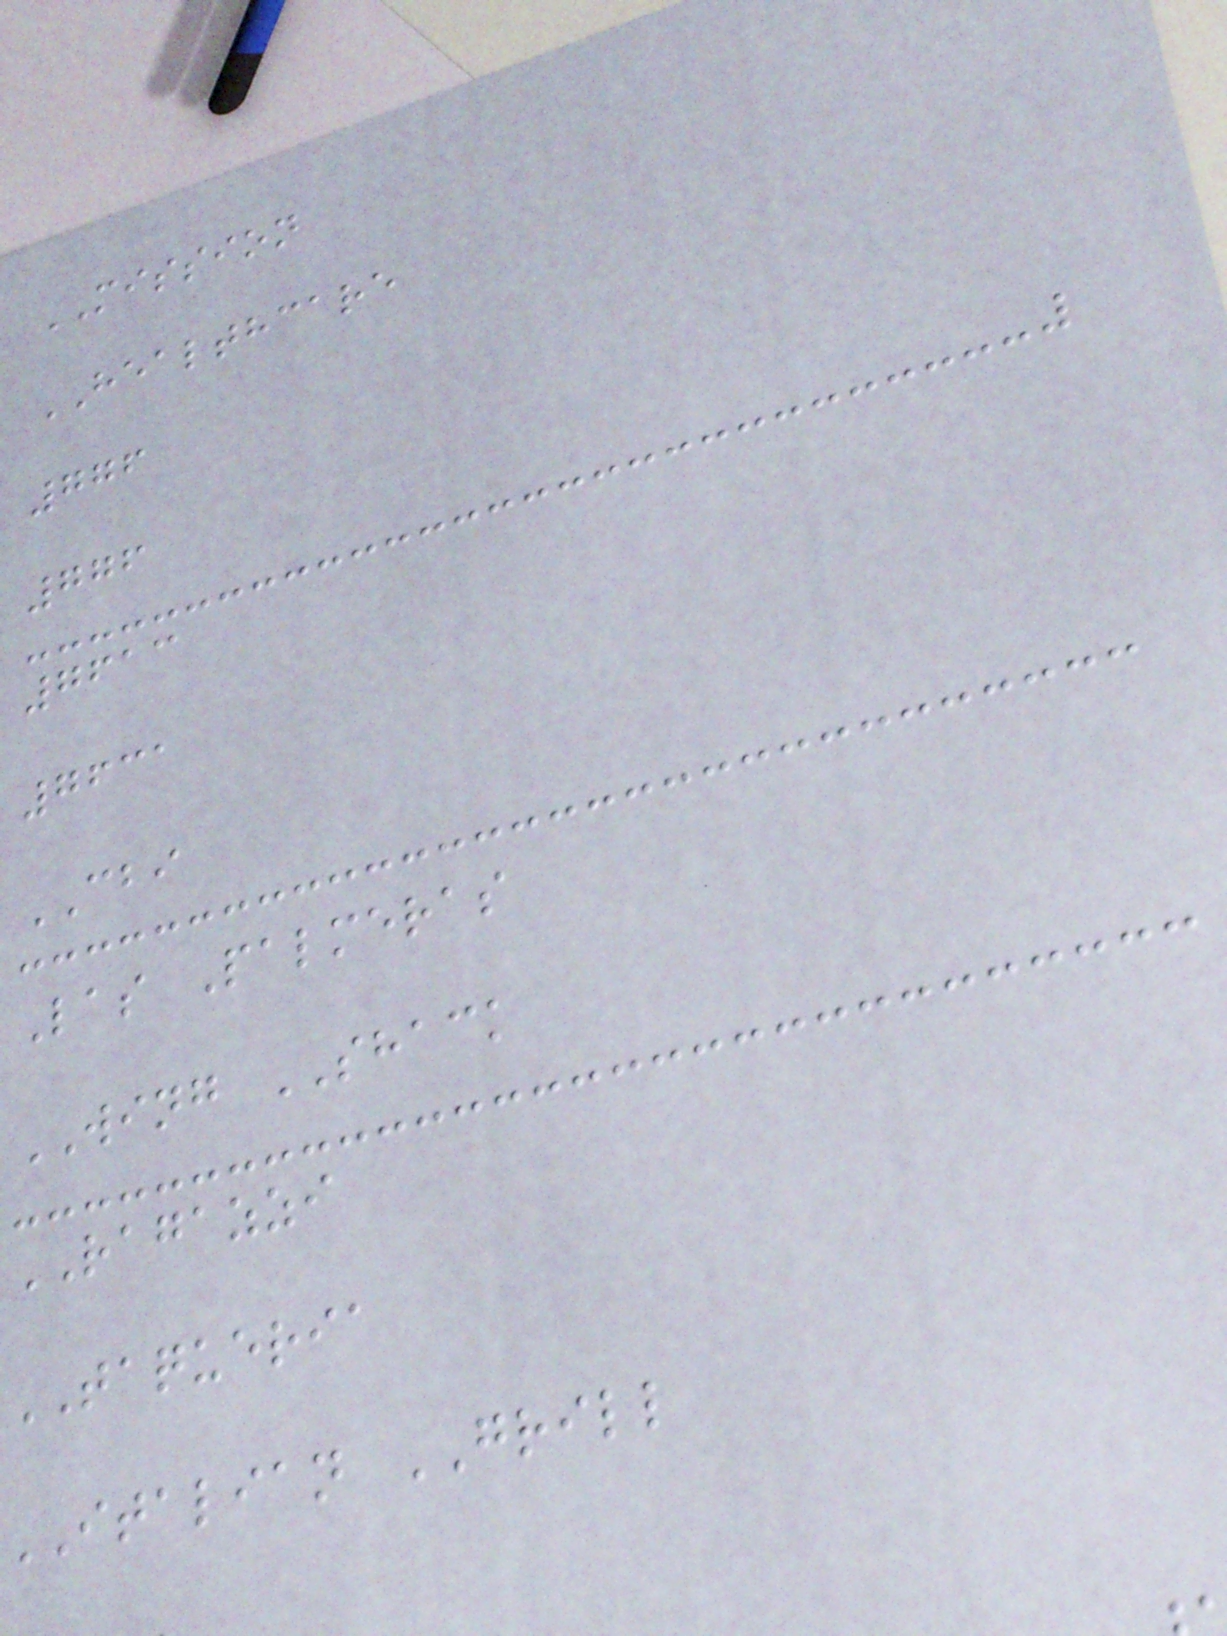MISSION
HEALTHCARE
776
776
7613
7631
CBI
Las Palmeras
WING SHACK
RAGAZZI
TAQUERIA
ITALIAN GRILL
